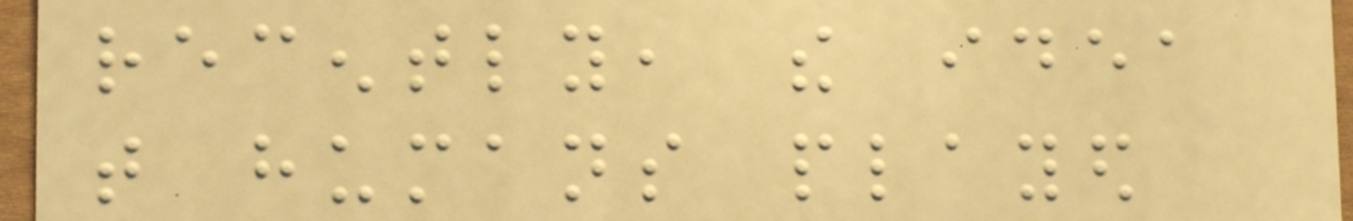recently, the idea
that humans played
